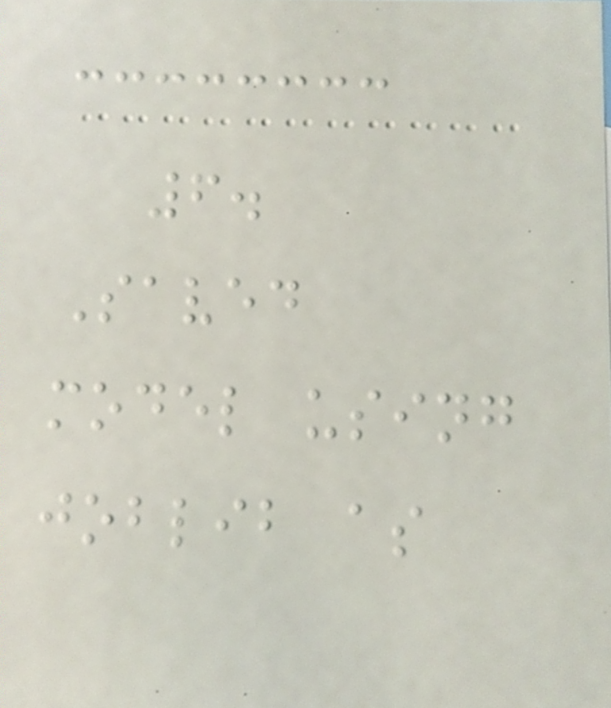6.
Saved
model using
joblib as
